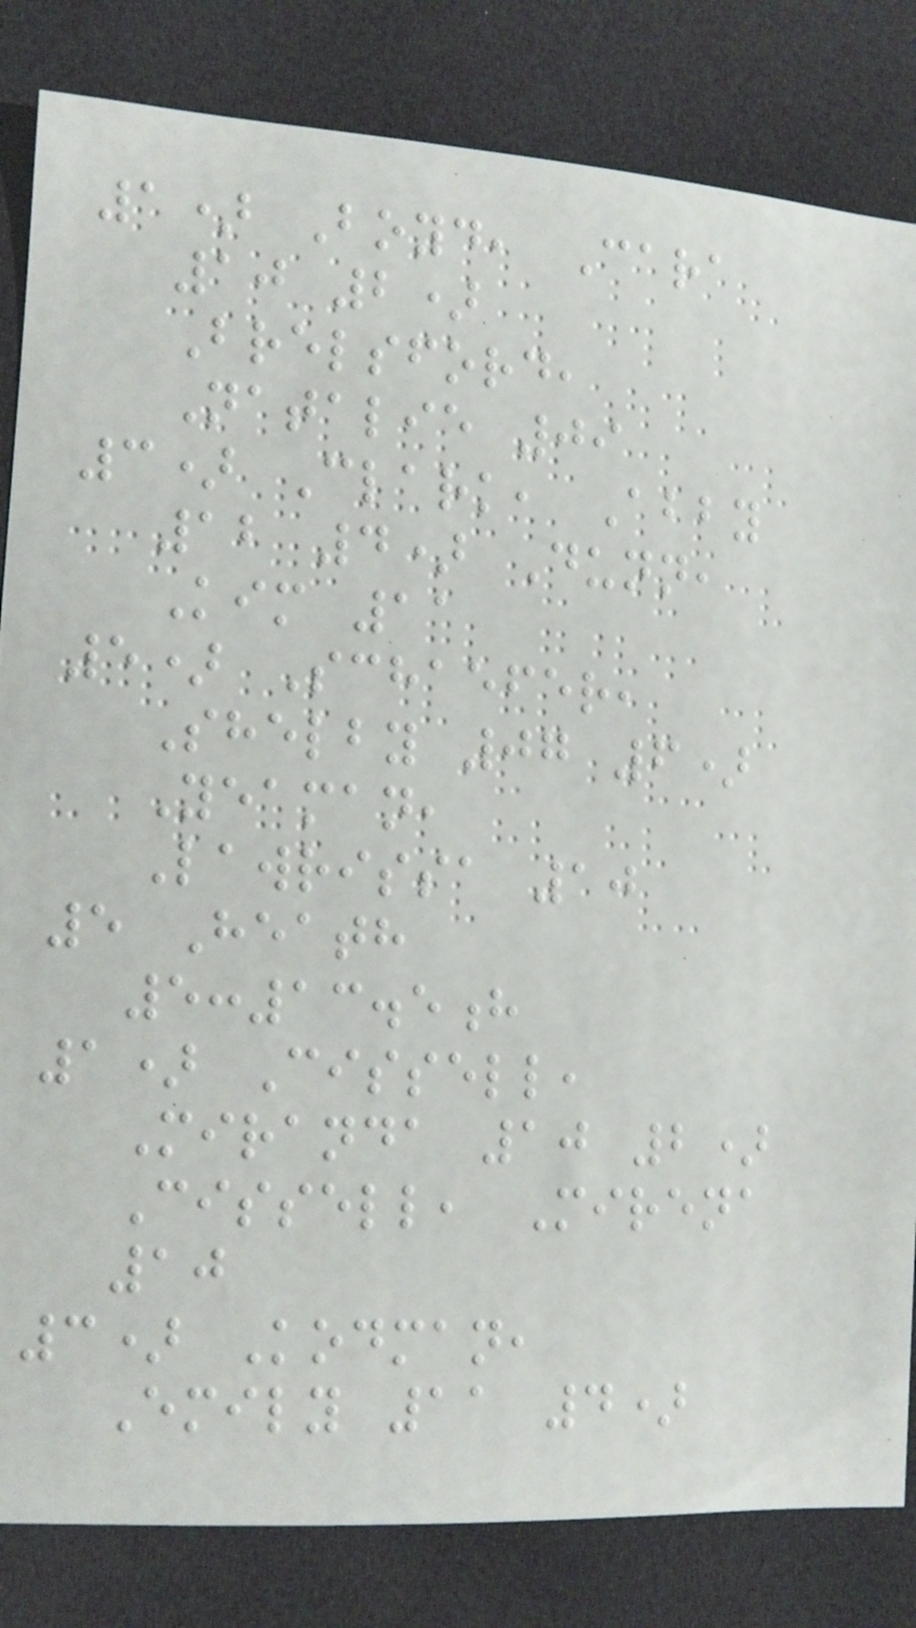1) Boyd, Cara
10 2)
Brelsford,
Natalie 09
3) Clark, Abby
12 4) Dunn,
Kim 11
5) Schaefer,
Shelby 07 6)
Yeaman,
Lawrissa 10
5 Heath
5:13.5h
1) Cissell,
Miranda 10 2)
Cissell, Mirena
10
3) Kodman,
Emily 11 4)
